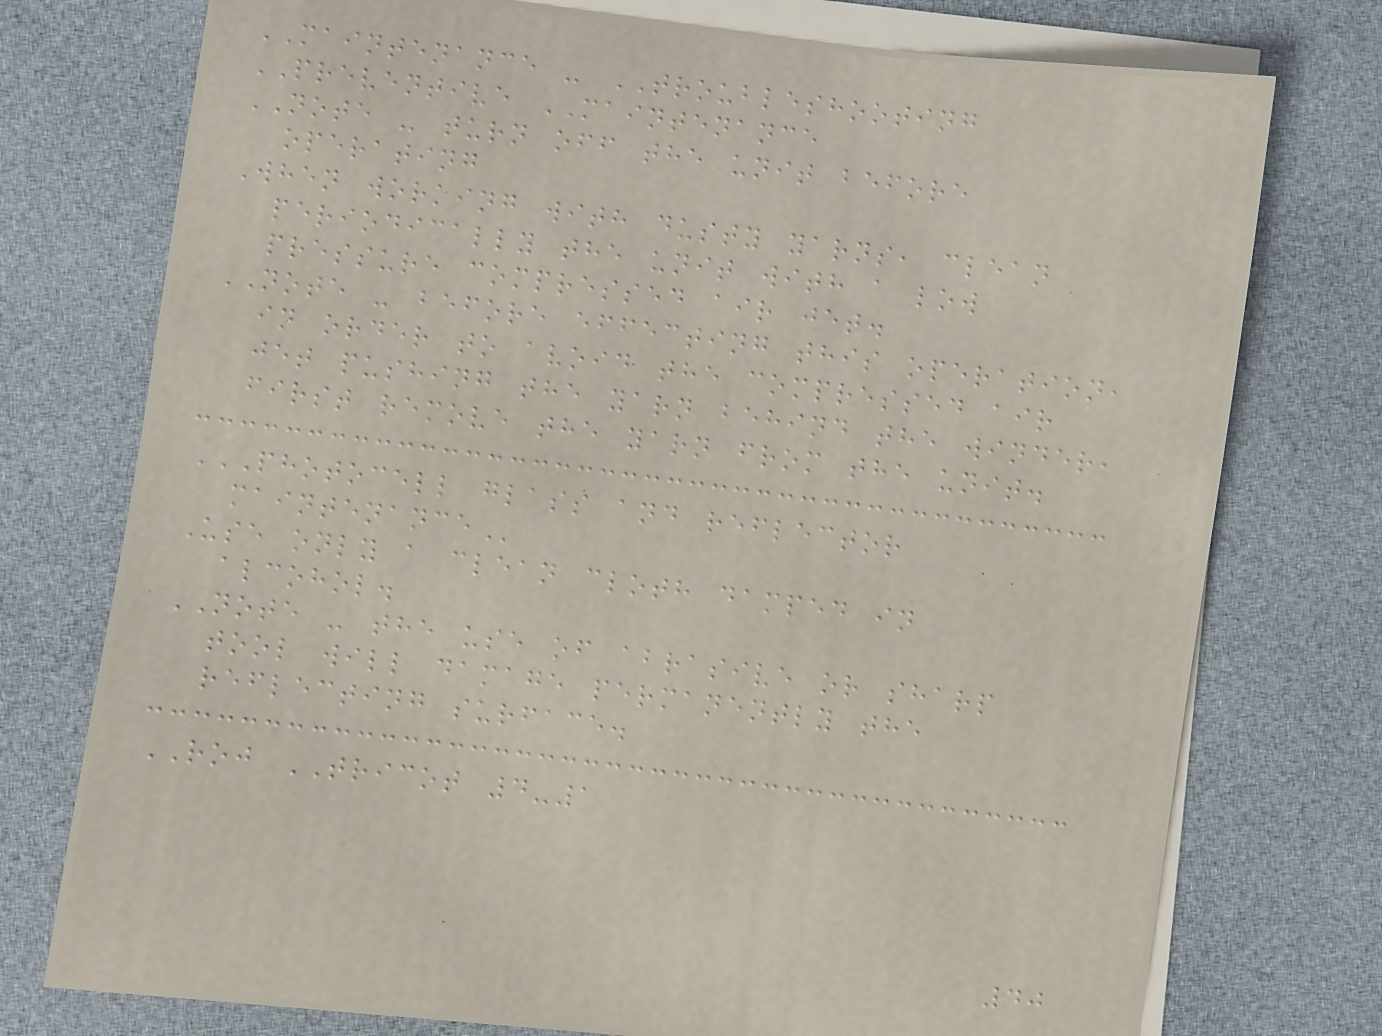MAINTENANCE - TROUBLESHOOTING
PREVENTIVE MAINTENANCE
NOTE - turn off the unit before
operating
When working with dusty yarns, clean
periodically the unit with a low
pressure compressed air jet.
NOTE - before effecting this operation,
in order to avoid the compressed air
jet pushing the yarn behind the winder,
first remove the yarn from the unit.
PHOTOCELL GLASS AND REFLECTOR
MAINTENANCE
Use only a clean cloth damped in
alcohol.
NOTE - the use of abrasive or sharp
tool will damage permanently the
reflecting surface.
ROJ TRICOT 4-1
40
